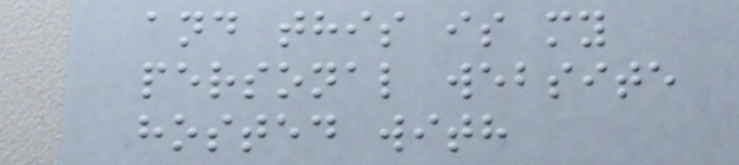and this is my
personal website
hosted with
